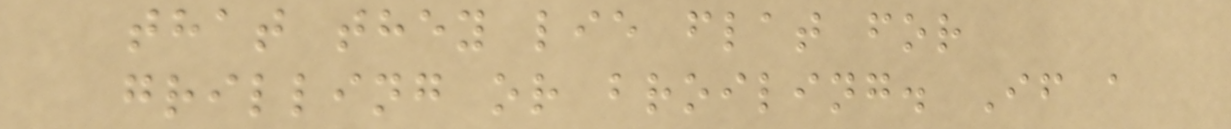that they lie flat for
grilling or broiling. If a
